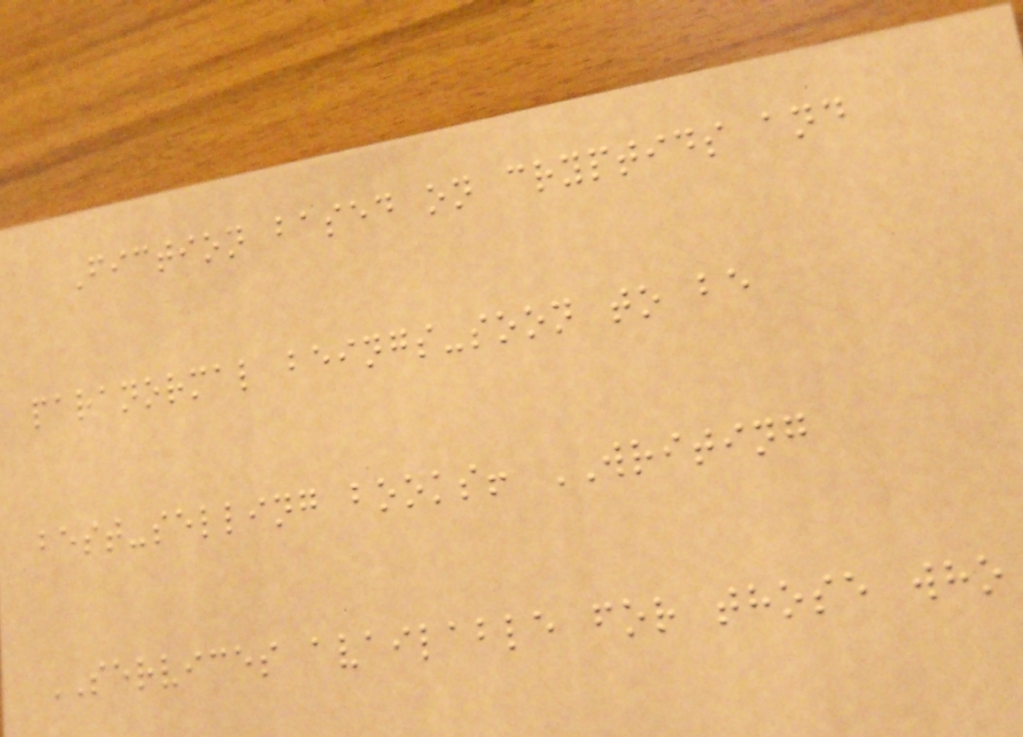Fiction based on cryptids and
paranormal beings-soon to be
best-selling books! WRITING
SERVICES available for those who
